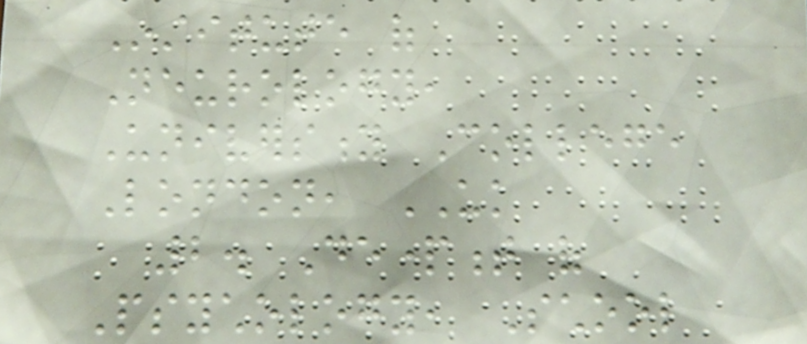Institute of
Neurology,
University College
London, UK
2. Department of
Psychology, School
